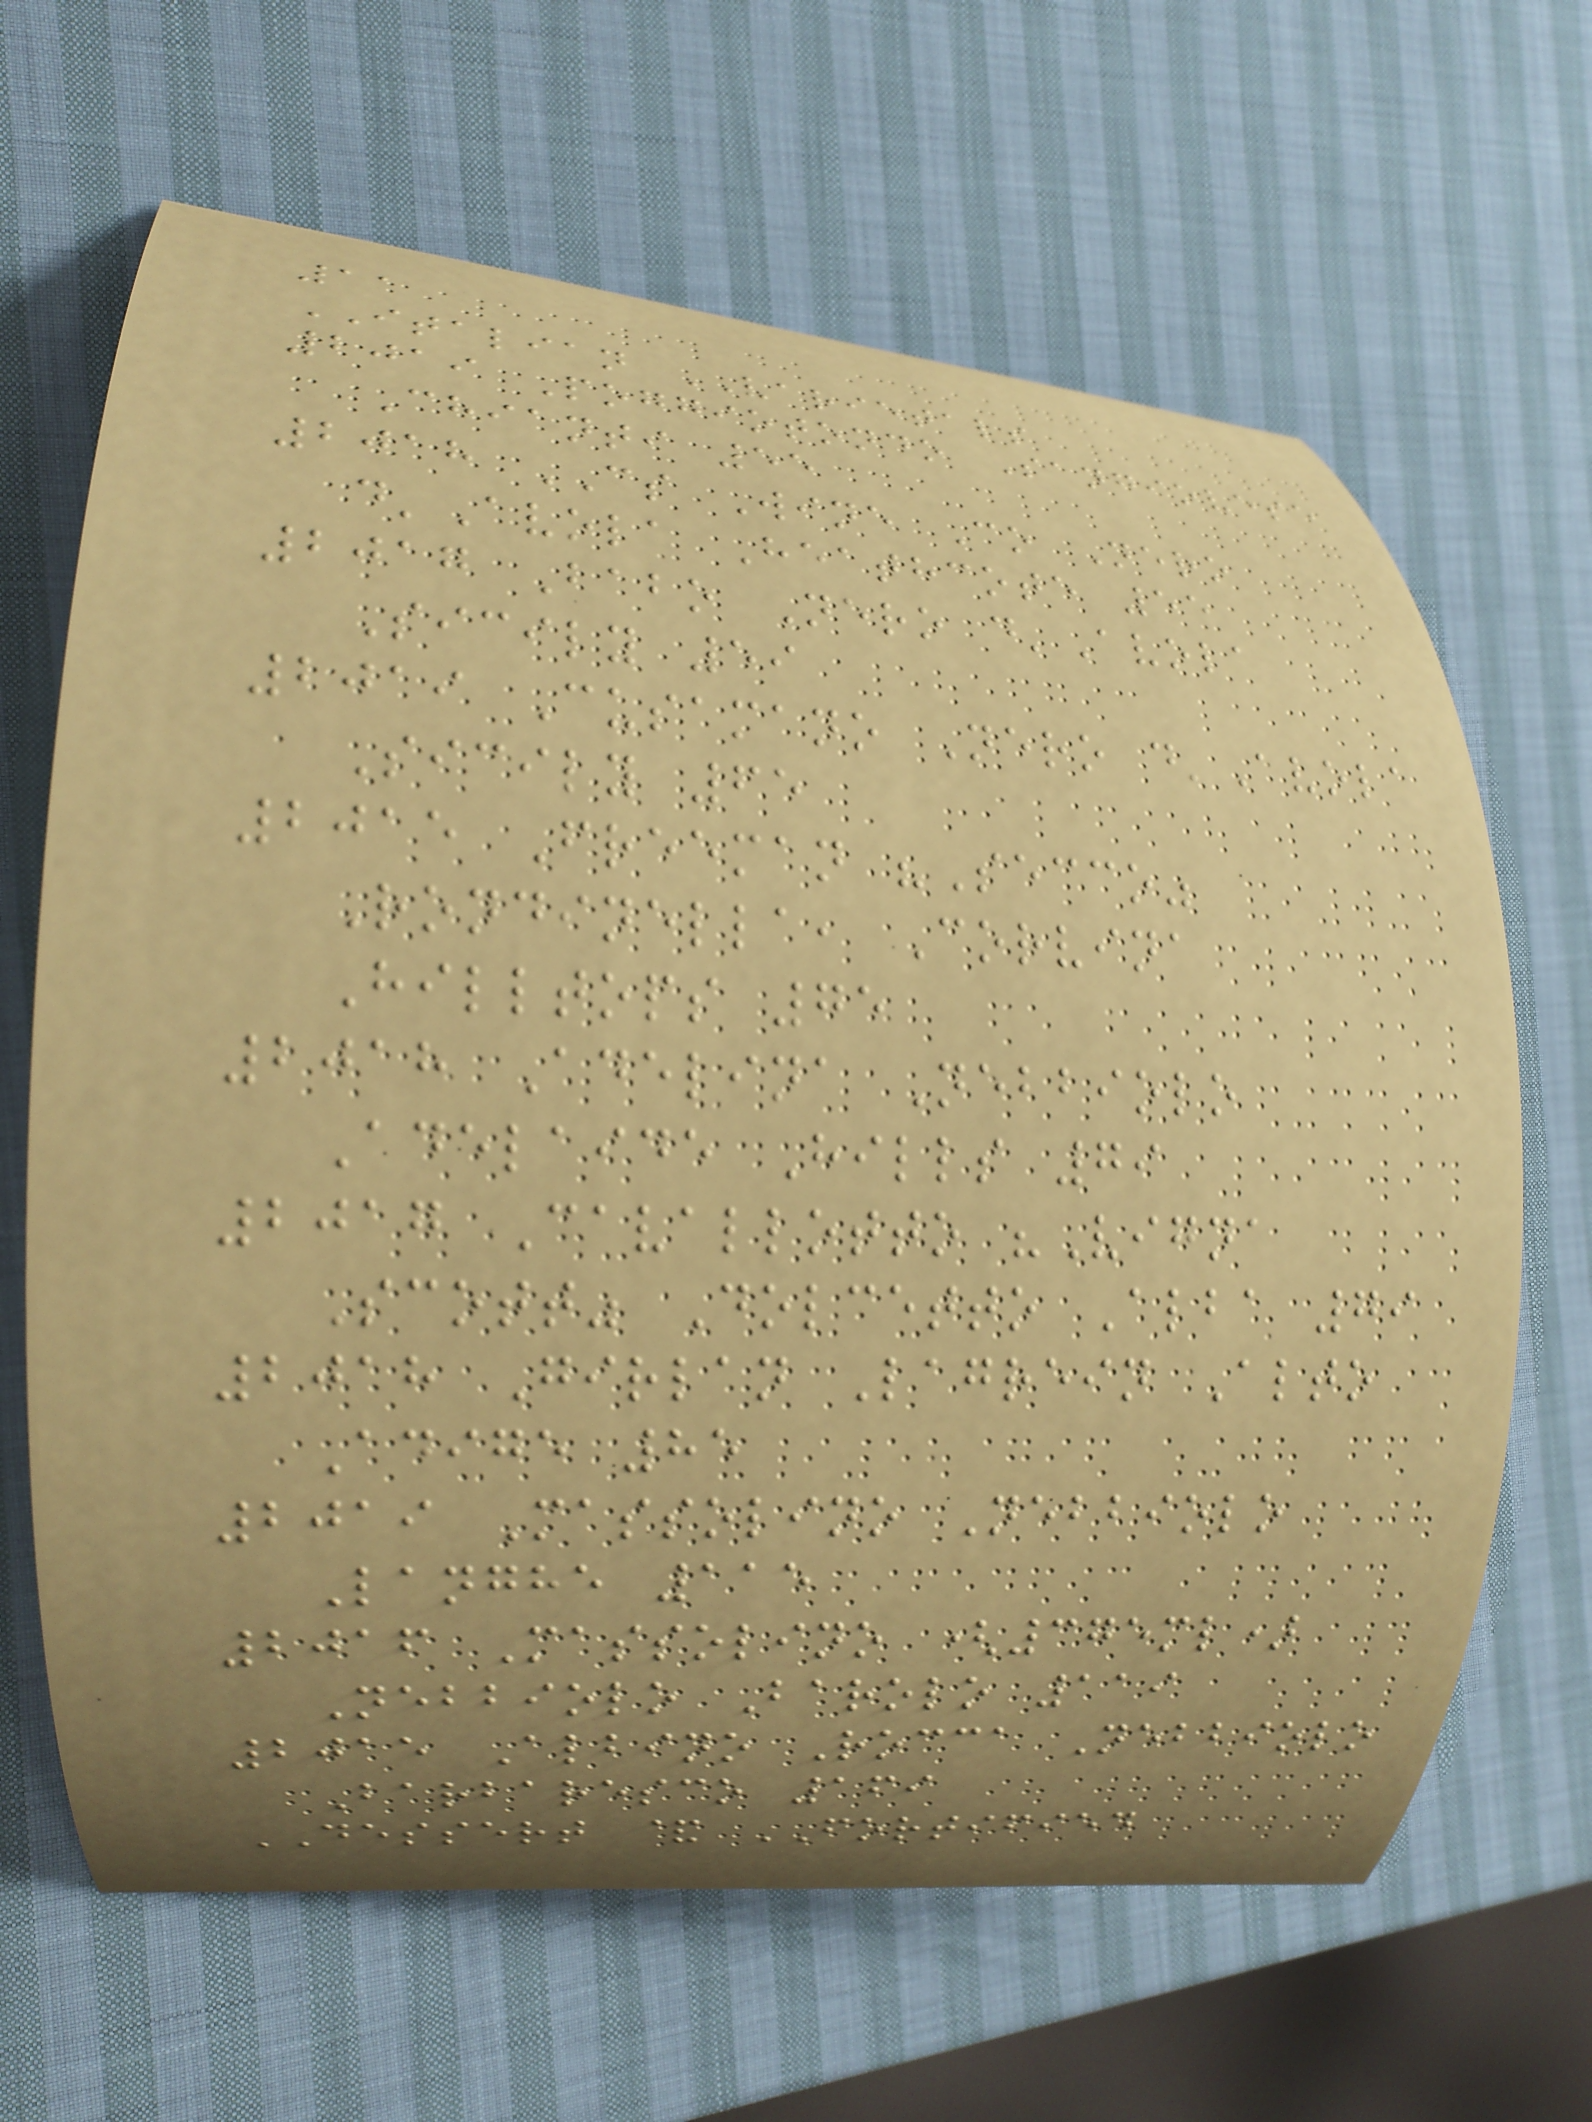11
ITALIAN VARIETALS
2019 Poggiotondo Sangiovese
Chianti 55
2018 CS Wine Co Nero
d'Avola Heathcote 55
2017 Babo Nero d'Avola
Sicily 59
2019 Cusamano Nero d'Avola
Sicily 65
2015 Freeman "Secco"
Rondinella, Corvina
Hilltops 75
2018 Adelina Nebbiolo
Adelaide Hills 79
2017 Cavallotto "Vigna
Scott" Dolcetto Alba 79
2018 Girlan Lagrein Alto
Adige 85
2019 Massolino Nebbiolo
Langhe 115
2016 Massolino (375ml)
Nebbiolo Barolo 119
2015 Albino Rocca Nebbiolo
Barbaresco 169
DESSERT & FORTIFIED
